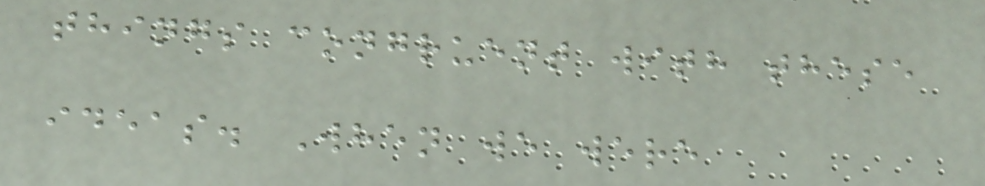things congruent with these
ideas. When we were
